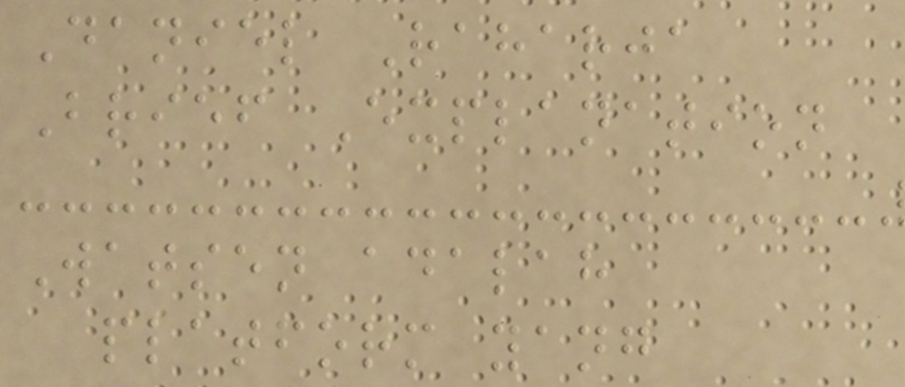Daniel Raharja
Brief Explanation
Watsen adalah
platform yang
